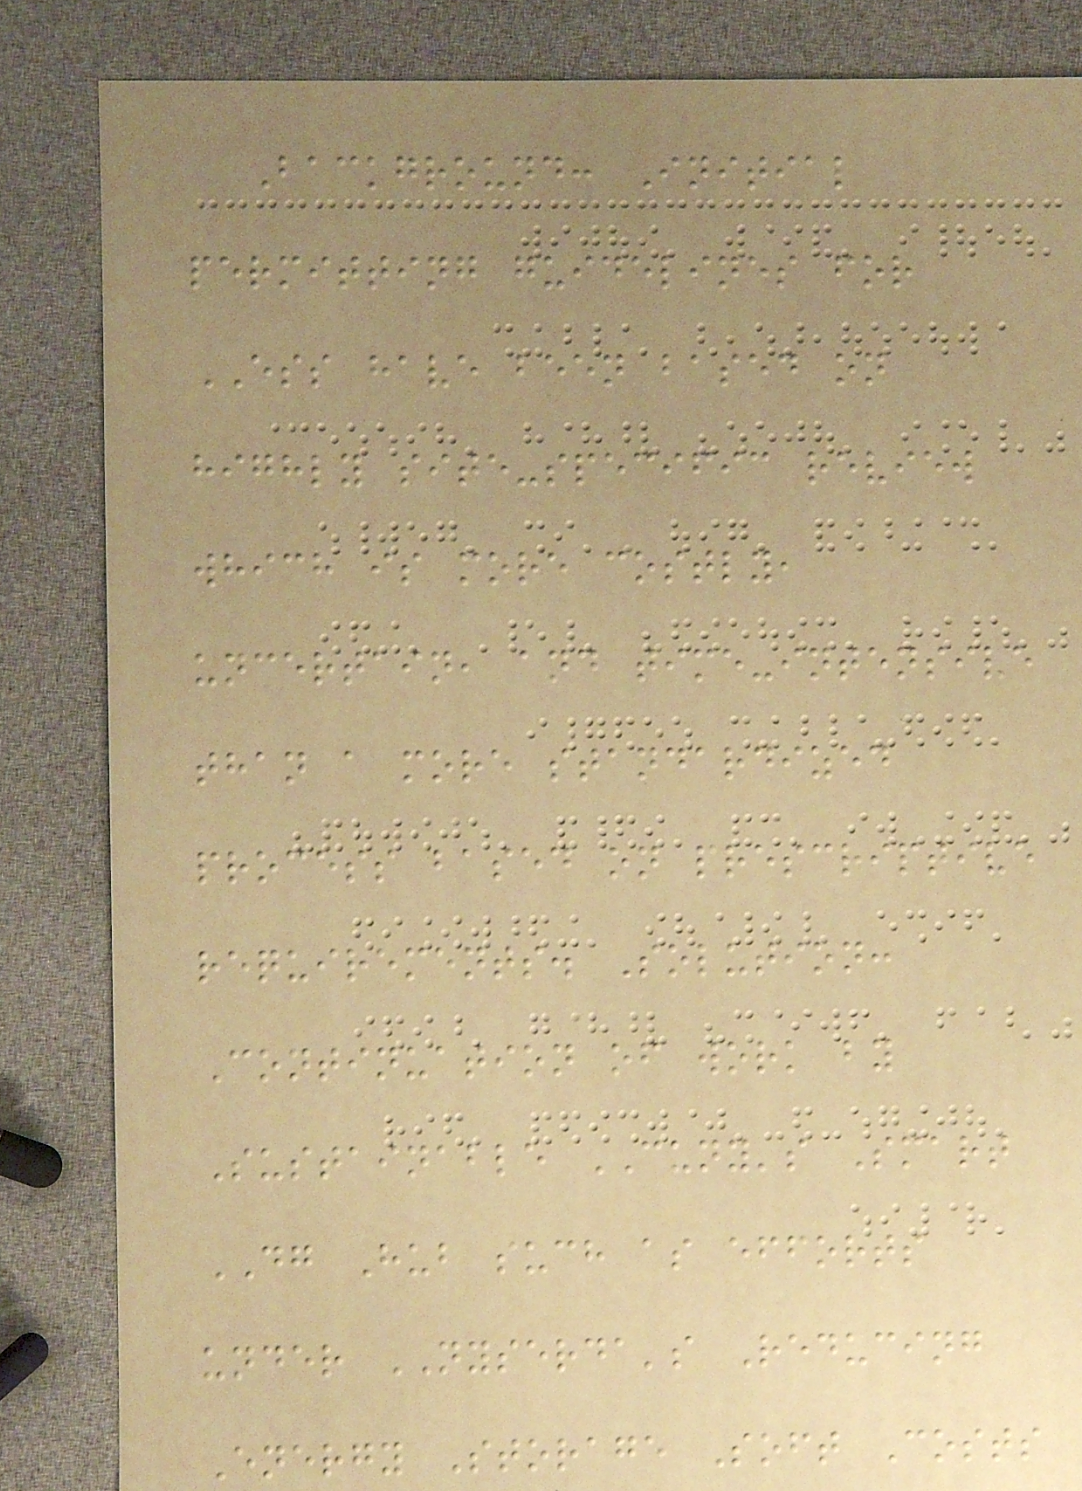Background: Initial
permitting guidelines for
ESS have been based on
highly site-specific review
which is more costly,
uncertain, and time-intensive
than a more standardized
process based on prescriptive
requirements. Solution:
Continuation of work by
Sustainable CUNY's Smart
DG Hub such as efforts
under NYSERDA's Reducing
Energy Storage Soft Costs
